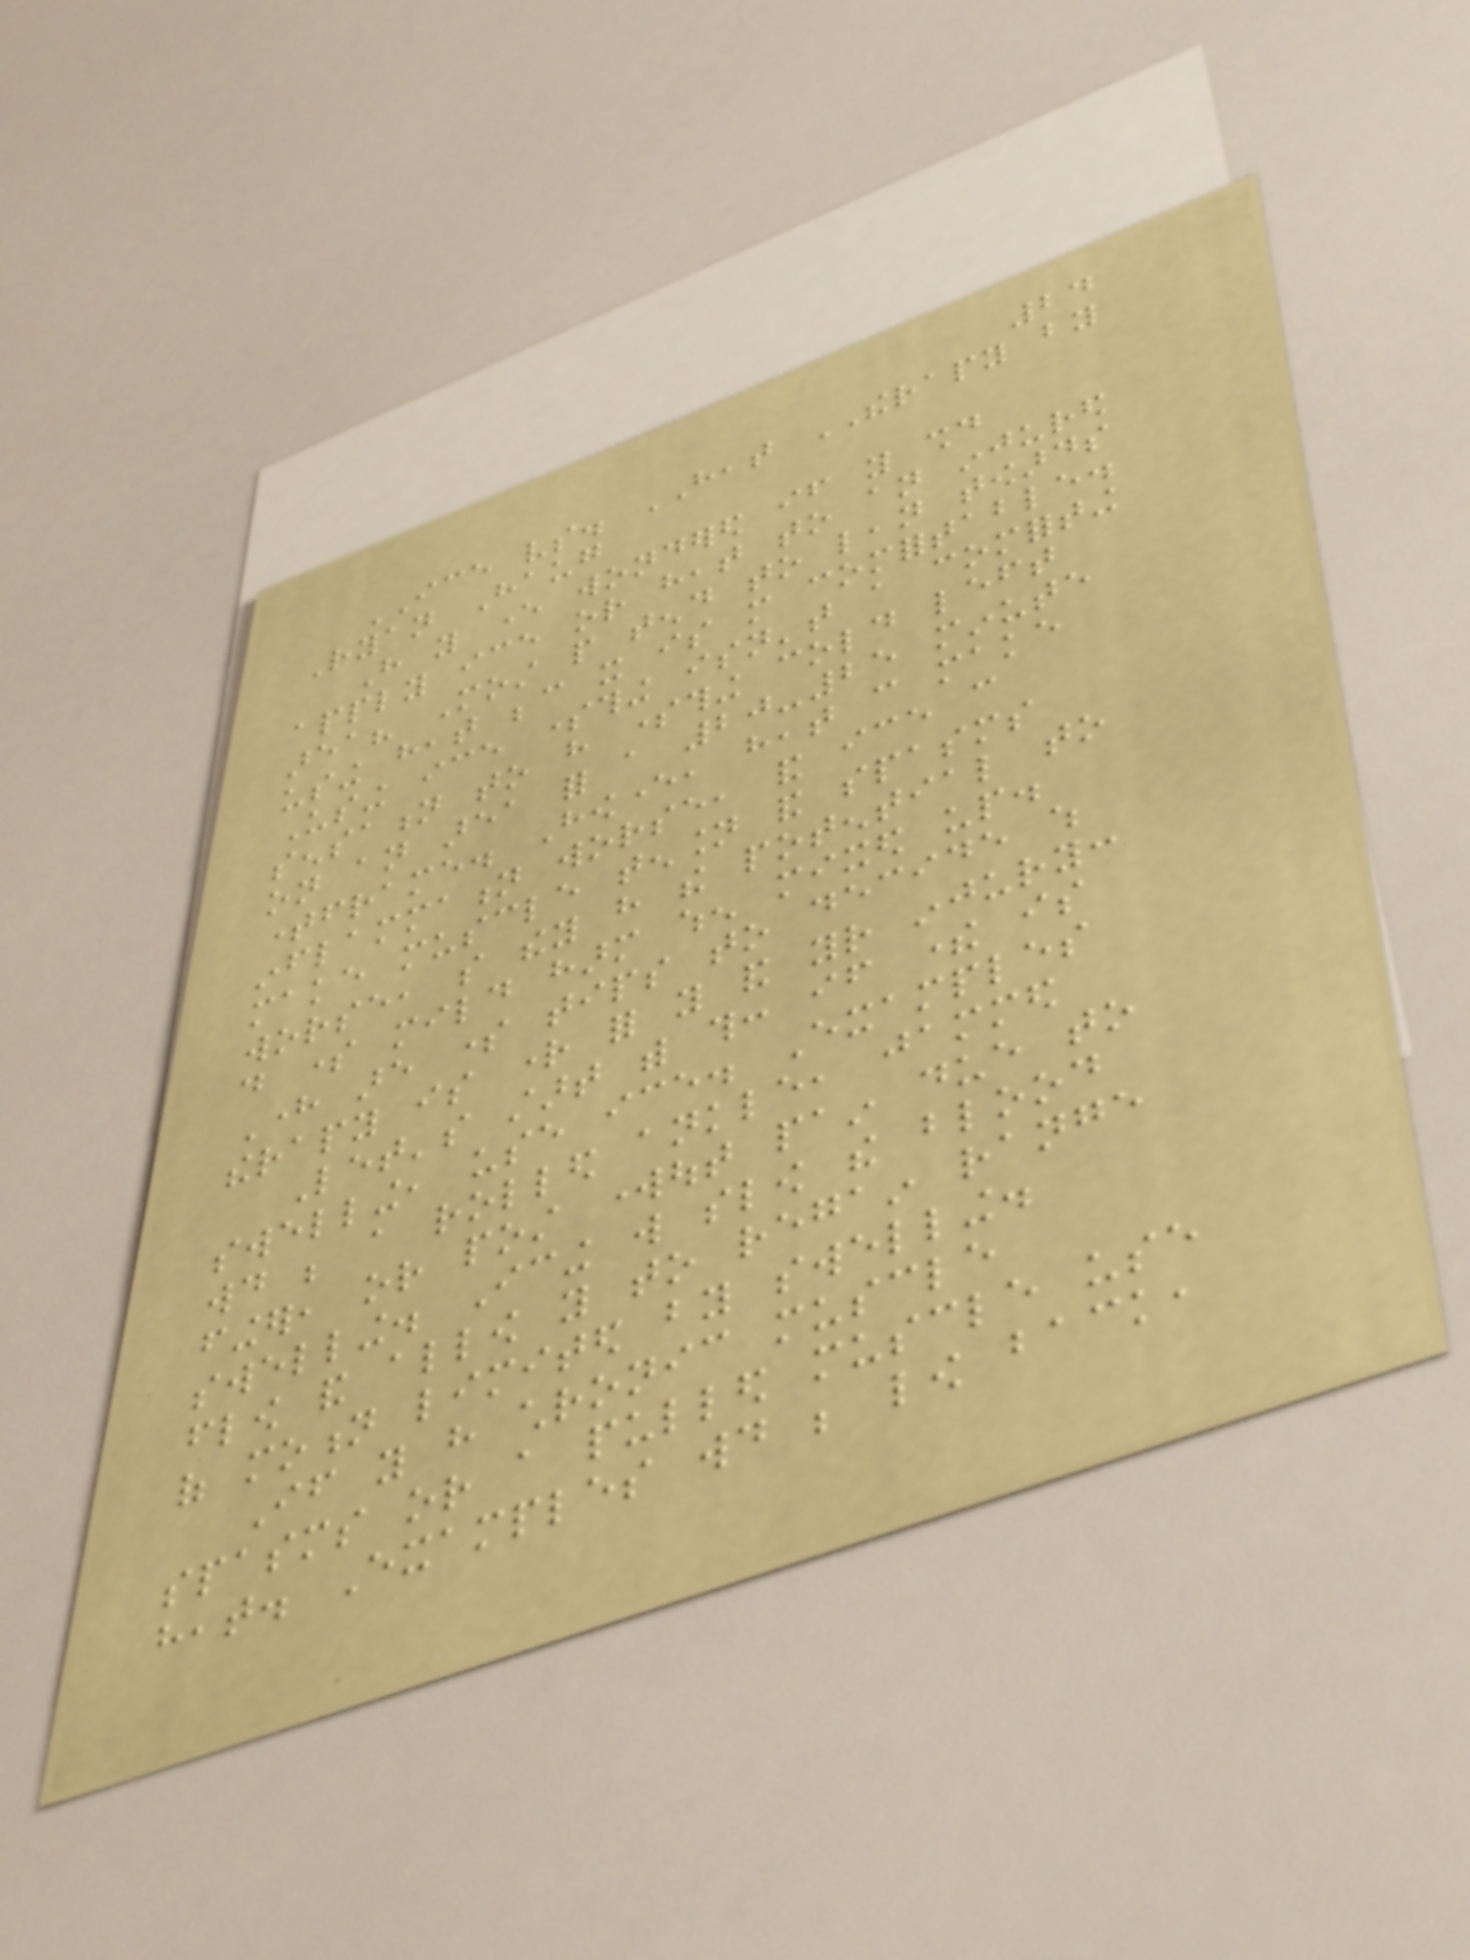24
ICE vs. HEAT THERAPY by
Ryan Haug
Have you ever wondered if you should
apply ice or heat to an injured
area? Most people tend to lean towards
using heat because it is more comfortable.
Using ice something isn't a comforting
sensation to have something cold left
on an area for a 20-25 minute
timeframe. However, heat can make
inflammation worse, and ice can
make muscle tension and spasms
worse, so they have the potential to
do some mild harm when mixed up.
Here are some tips to decide which
therapy is right for you and your injury:
Let's start with this: if there is
swelling, use ice. Examples
would be a rolled ankle, jammed
finger, or post workout pain due to
swelling. Icing will slow the blood
flow and allow you to regain range
of motion limited by swelling.
If you have chronic muscle
spasms or a pulled muscle use
heat. Examples would be low back,
